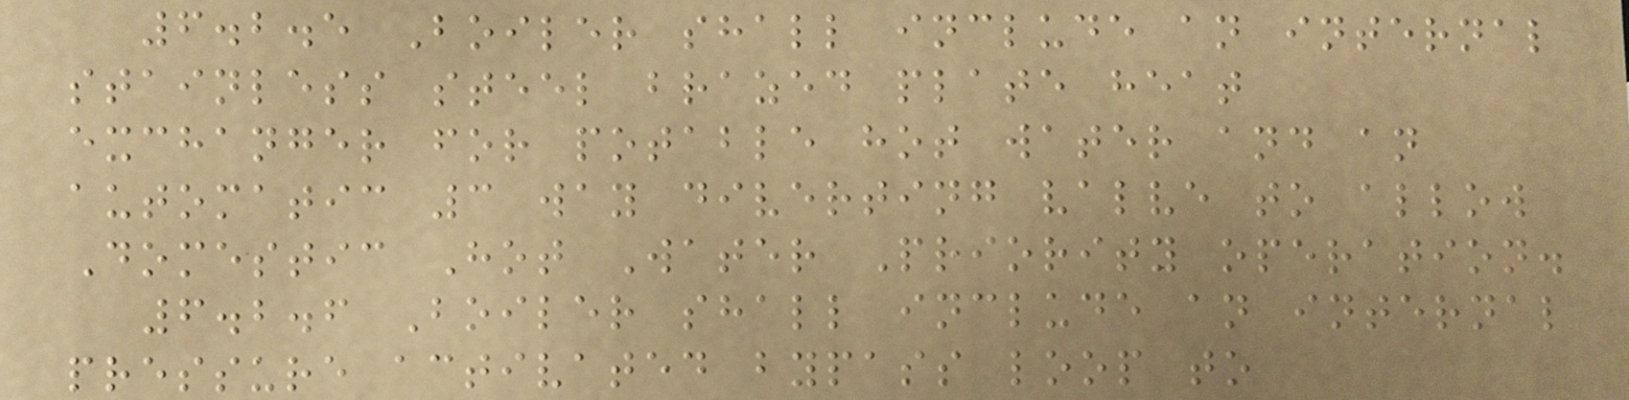6.2.5 Boiler shall include an internal
stainless steel brazed plate heat
exchanger for potable hot water and an
automatic 3 way diverting valve to allow
Domestic Hot Water Priority operation.
6.2.6 Boiler shall include an internal
pressure activated bypass loop to
